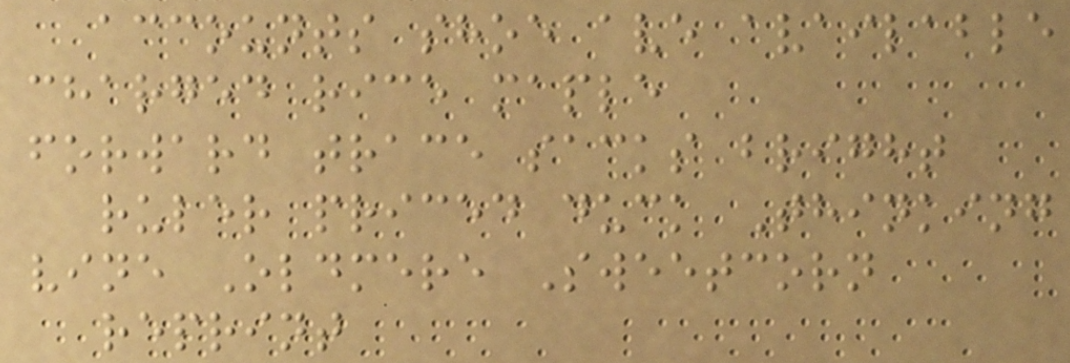accounts shoe ave available
charged rice maple
forward trace sacks bright
ruler priced duck Thinking
vine Oldmere Sweetcorn
reprint
